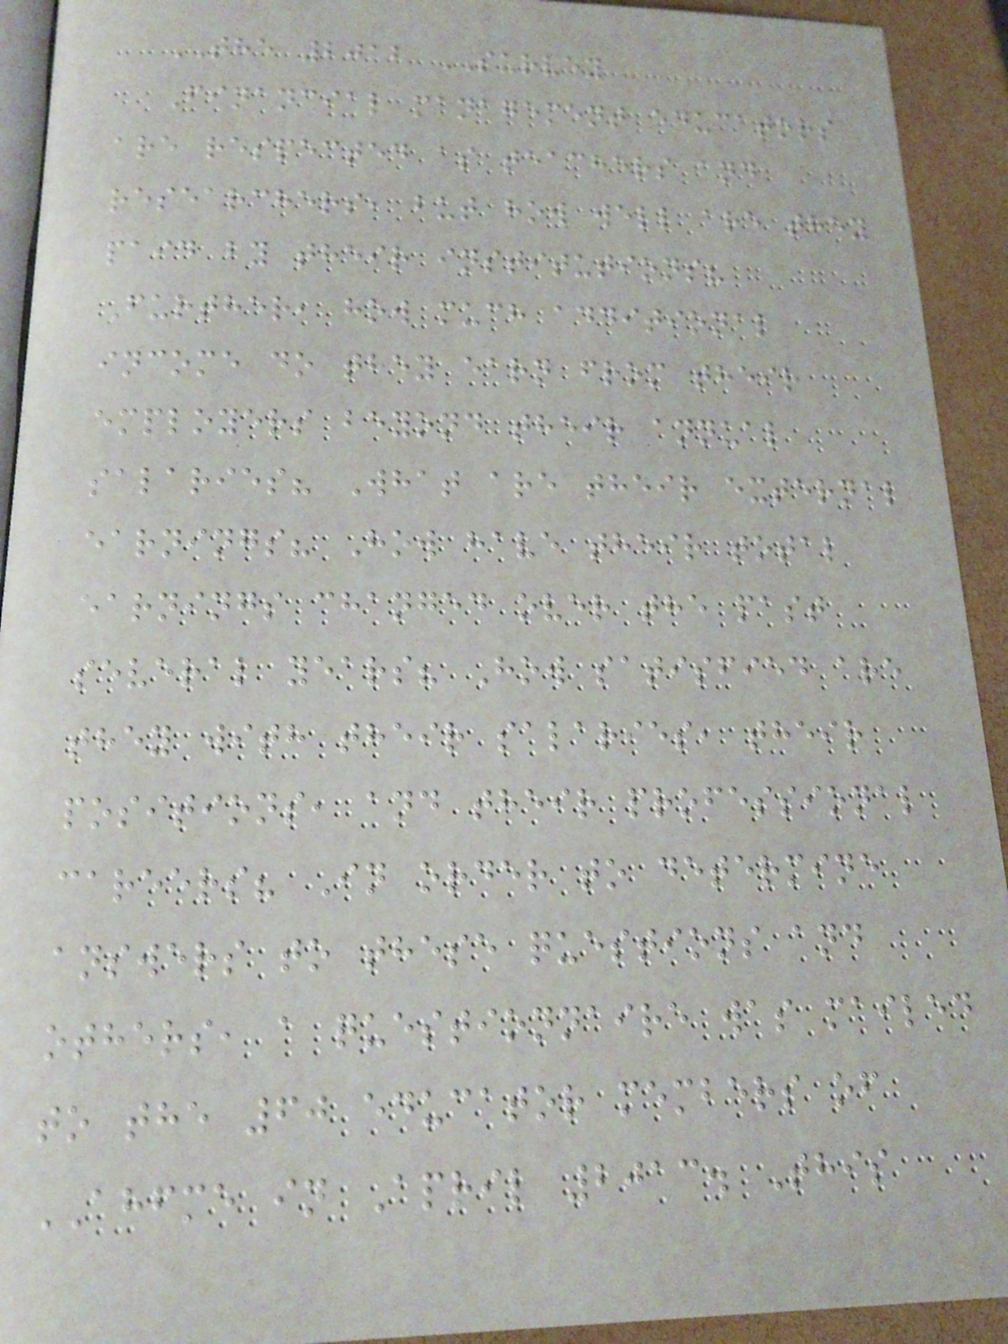THE 2012 SURVEY
Financial management educators
are respected as teachers and
researchers, but how well are they
paid by their institutions?
Further, how much additional
income do they earn from their
employers beyond their annual
salaries? What are their external
earnings? How have their total
earnings changed over the past
several years? How satisfied are
they with their salaries, their
positions, and their professional
careers? In order to determine
answers to these questions and
others, a questionnaire was mailed
to the 60 educator members of
AHFME in April 2013. This
